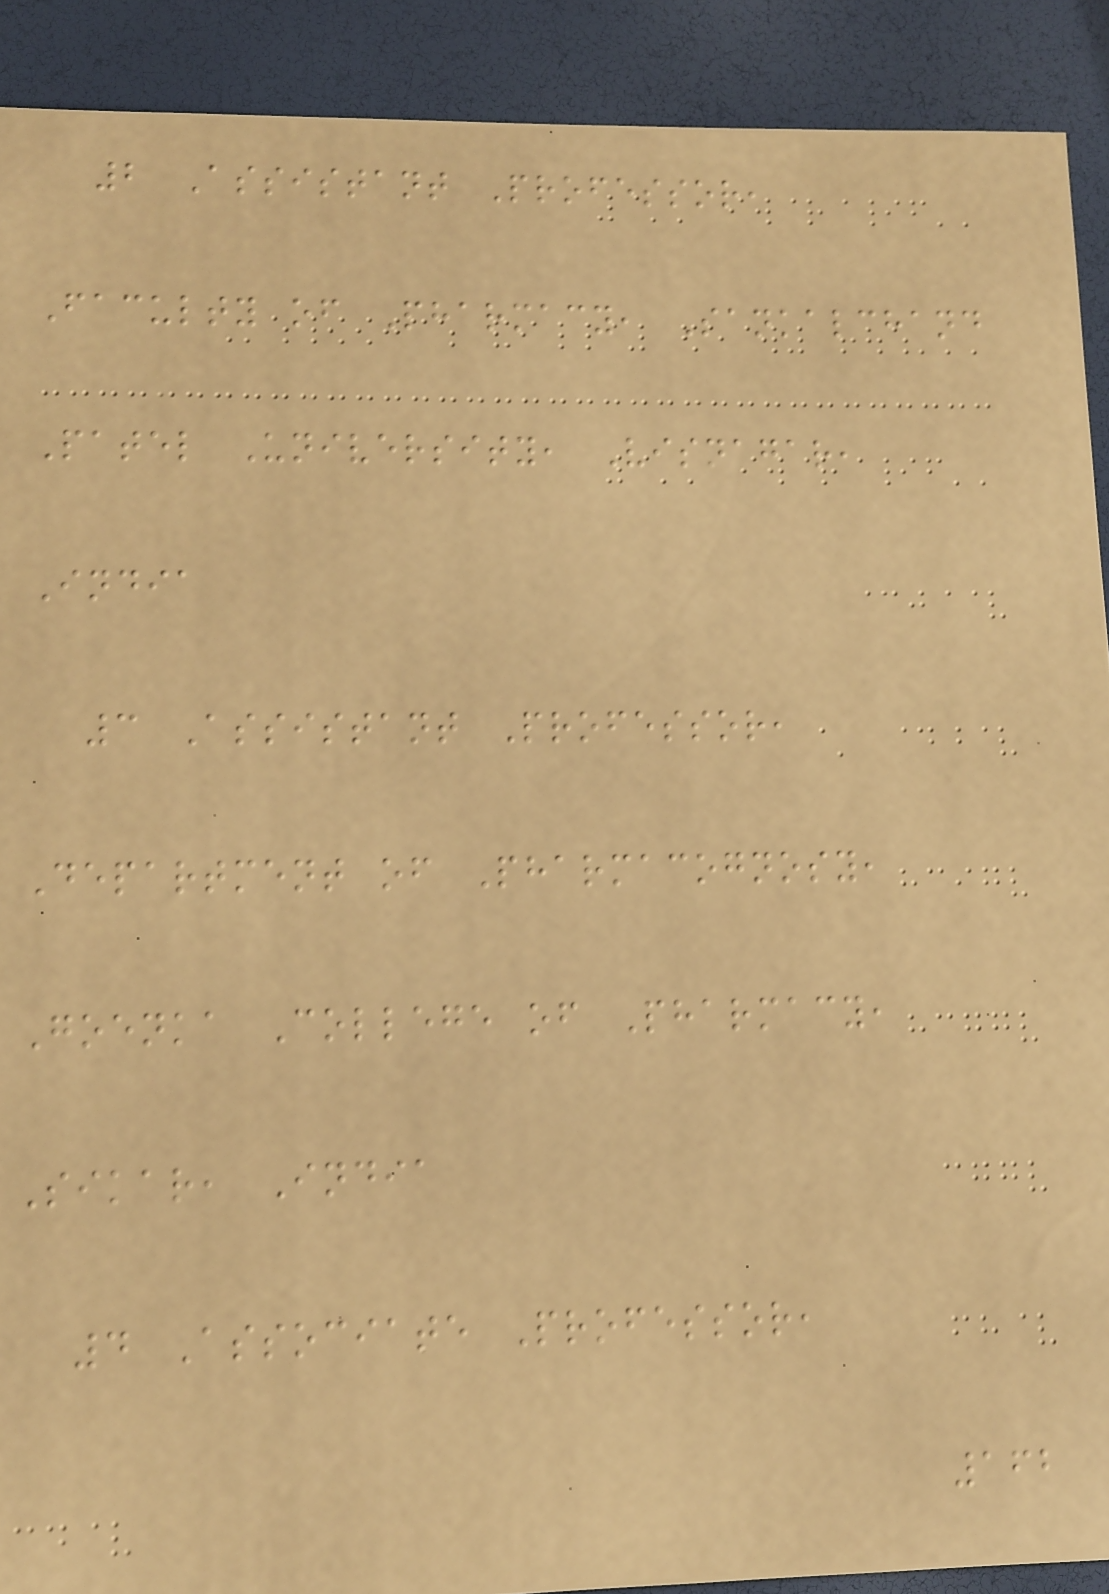2 Assistant Professor,
Faculty of Pharmacy, Sankalchand
Patel University, Visnagar,
India
3 Assistant Professor,
Department of Pharmacognosy,
Goenka College of Pharmacy,
Sikar, India
4 Associate Professor,
162
